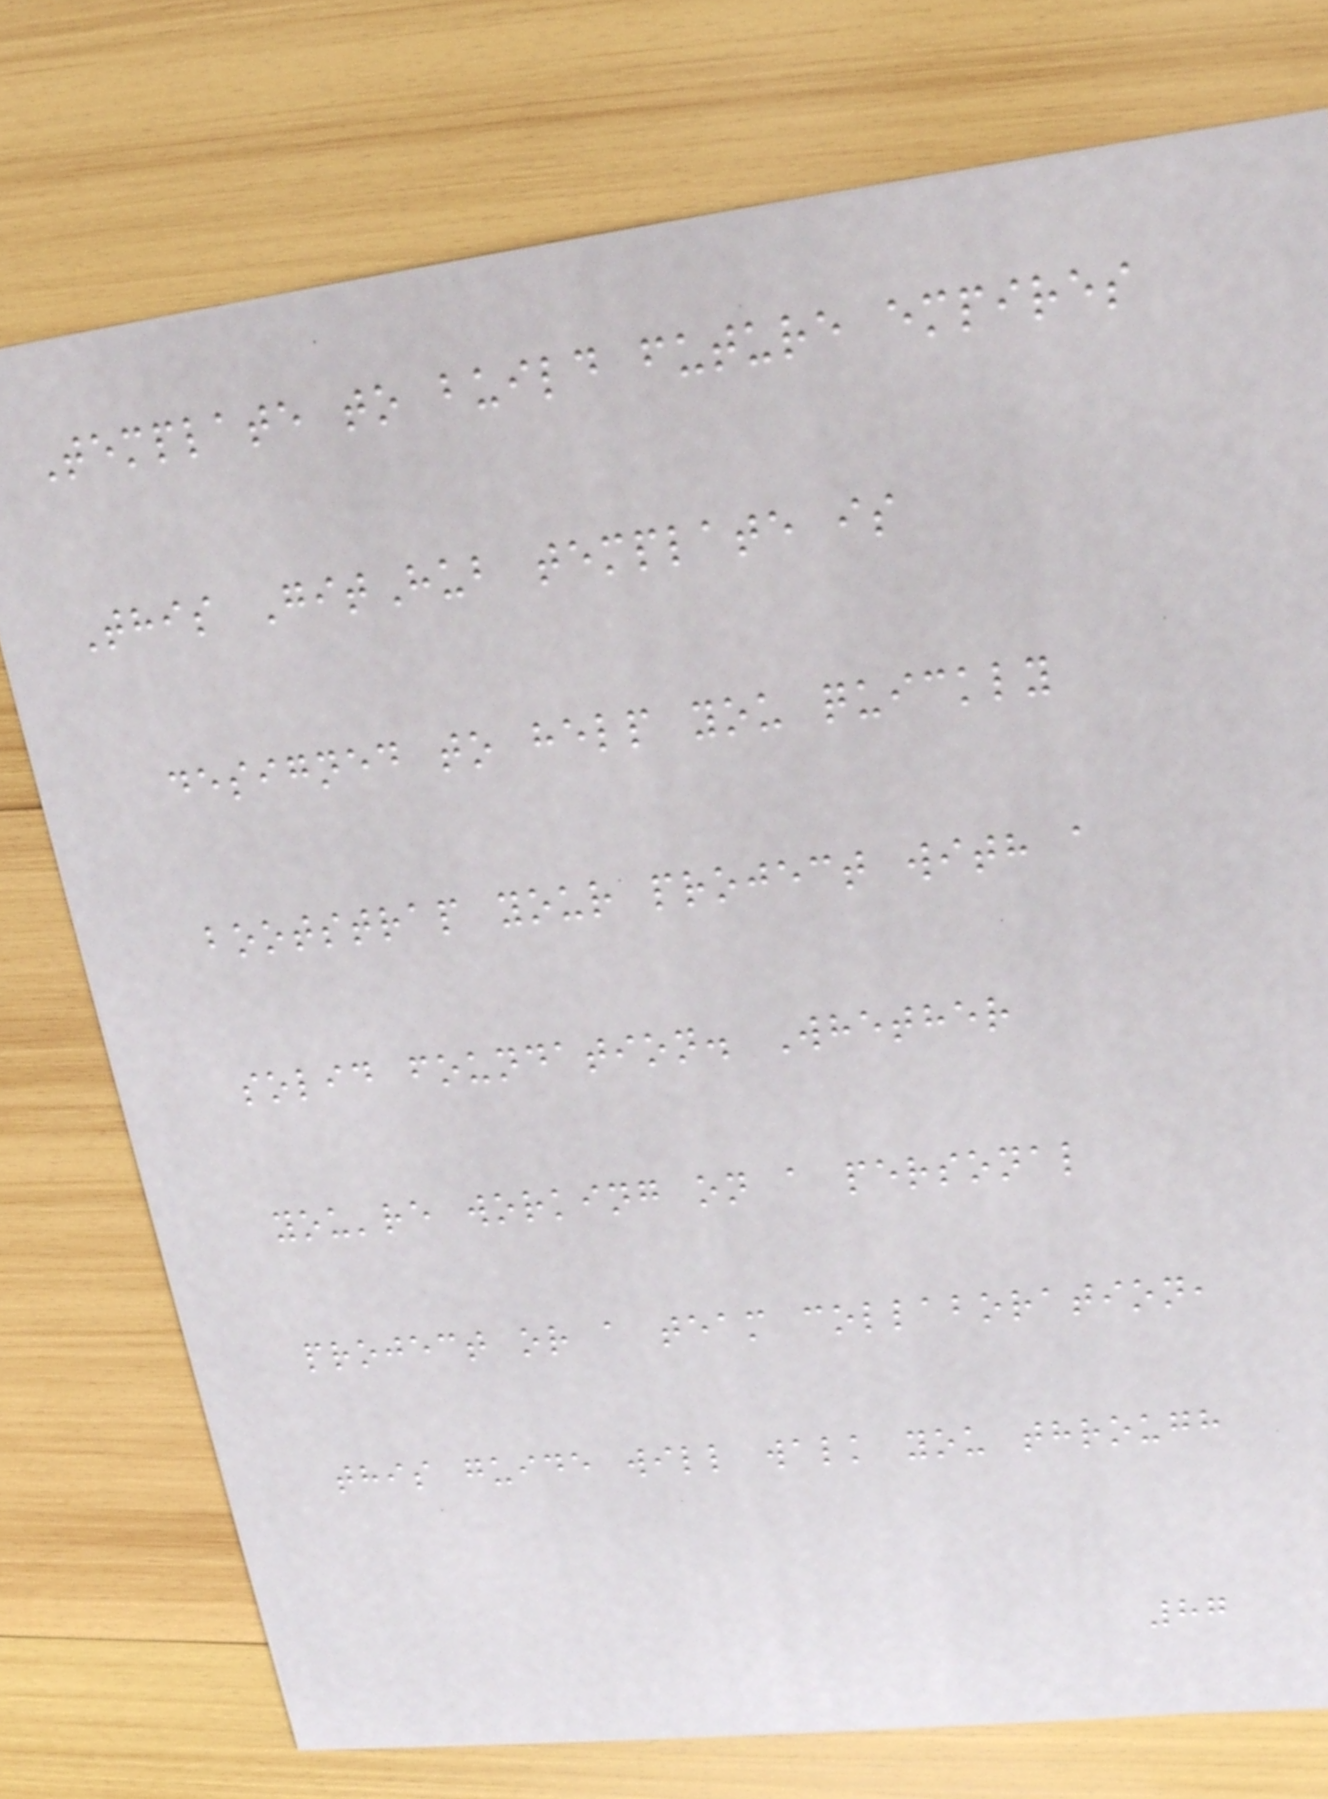Template to build future empires
This GitHub template is
designed to help you quickly
bootstrap your project with a
solid foundation. Whether
you're working on a personal
project or a team collaboration,
this guide will walk you through
87
